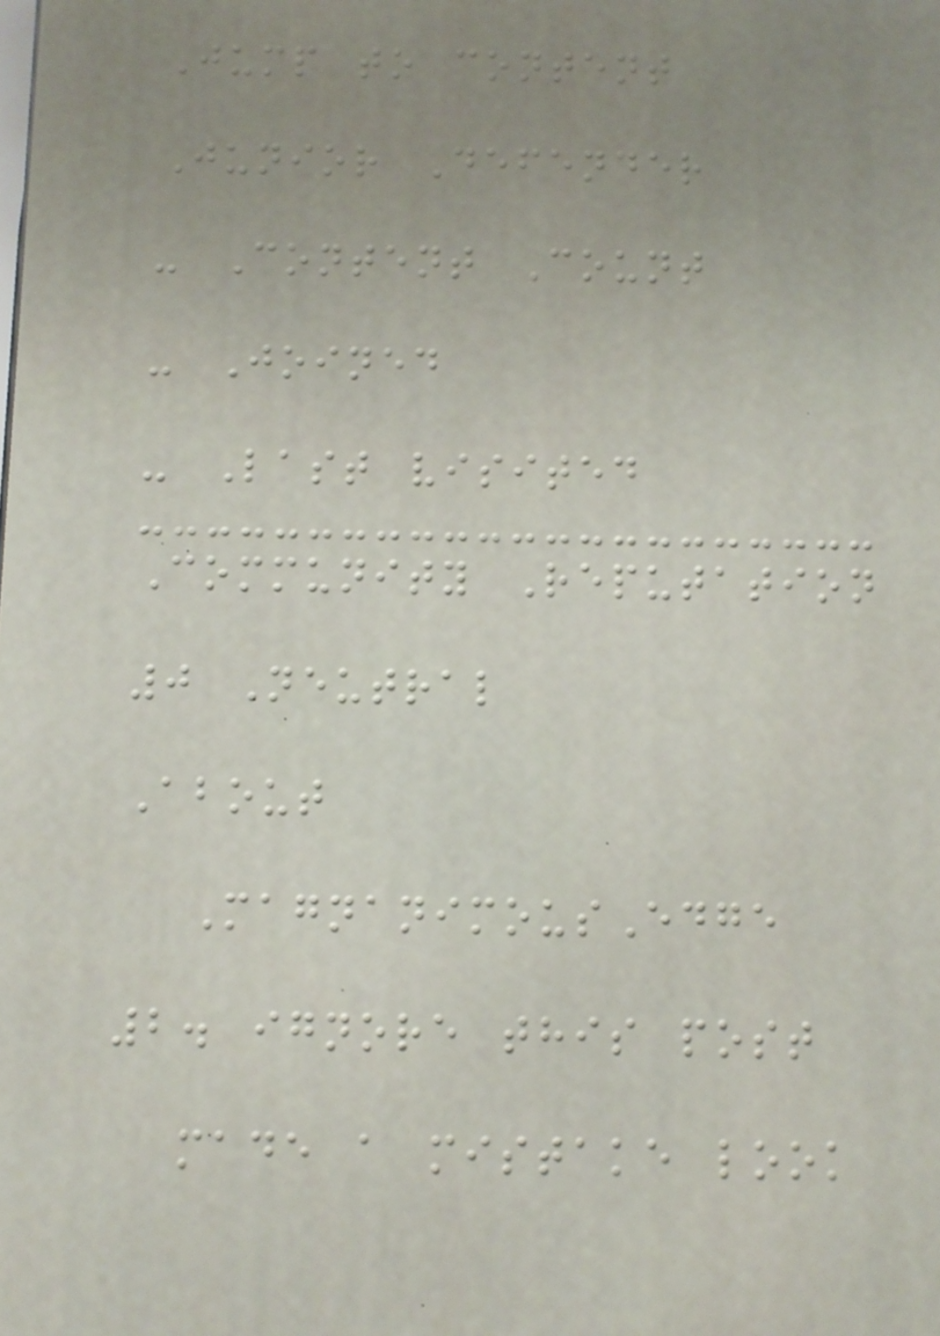Jump to content
Junior Defender
- Content Count
- Joined
- Last visited
Community Reputation
0 Neutral
About
MagnanimousEdge
2. ignore this post
made a mistake look
